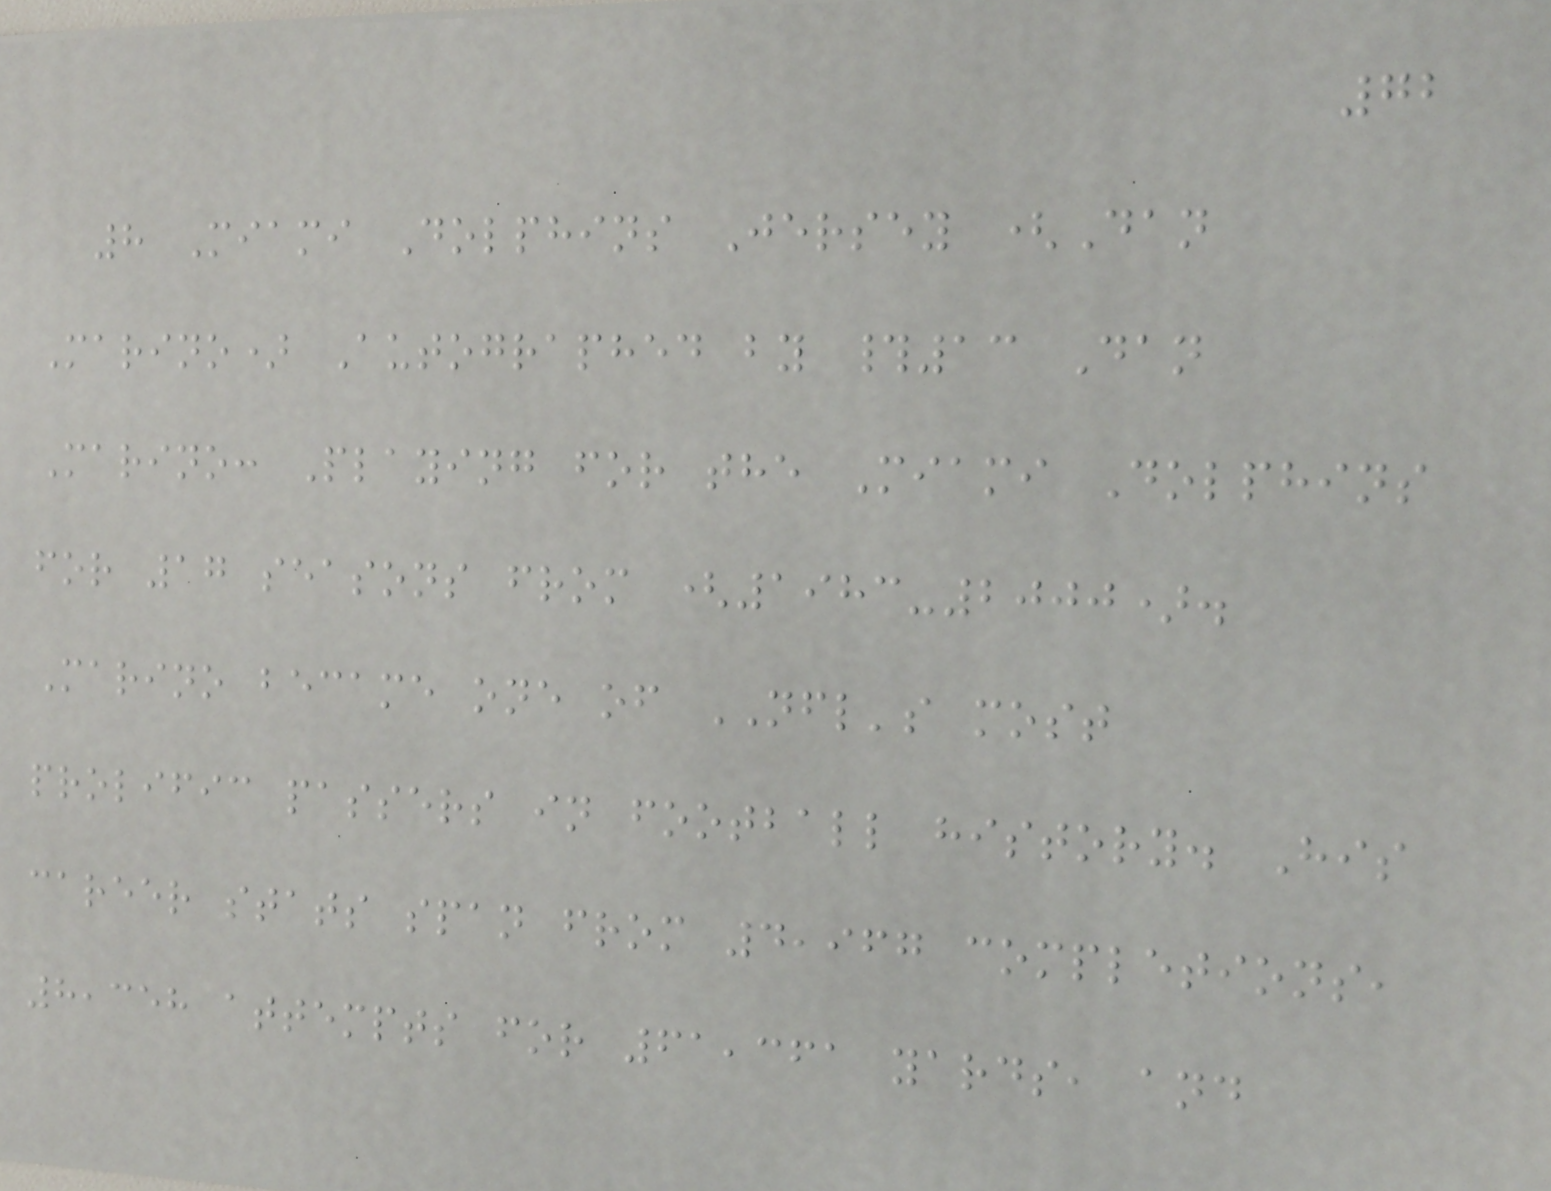72
8 Miami Dolphins Jersey (Dan
Marino) Autographed by #13 Dan
Marino: Playing for the Miami Dolphins
for 17 seasons from (1983-2000).
Marino became one of NFL's most
prolific passers in football history. His
career stats span from 4,967 completions,
8,358 attempts for 61,361 yards, and
